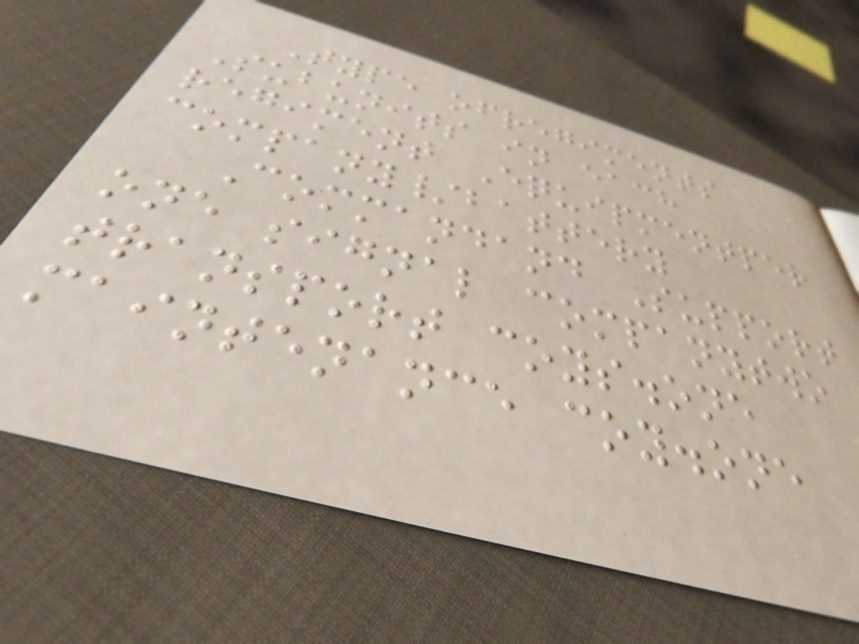Type ofregiments
Subunits in each
regiment Equipmentper
company/battery
Commandand Support
one signal companytwo
transport coys.one
maintenance coy.one
